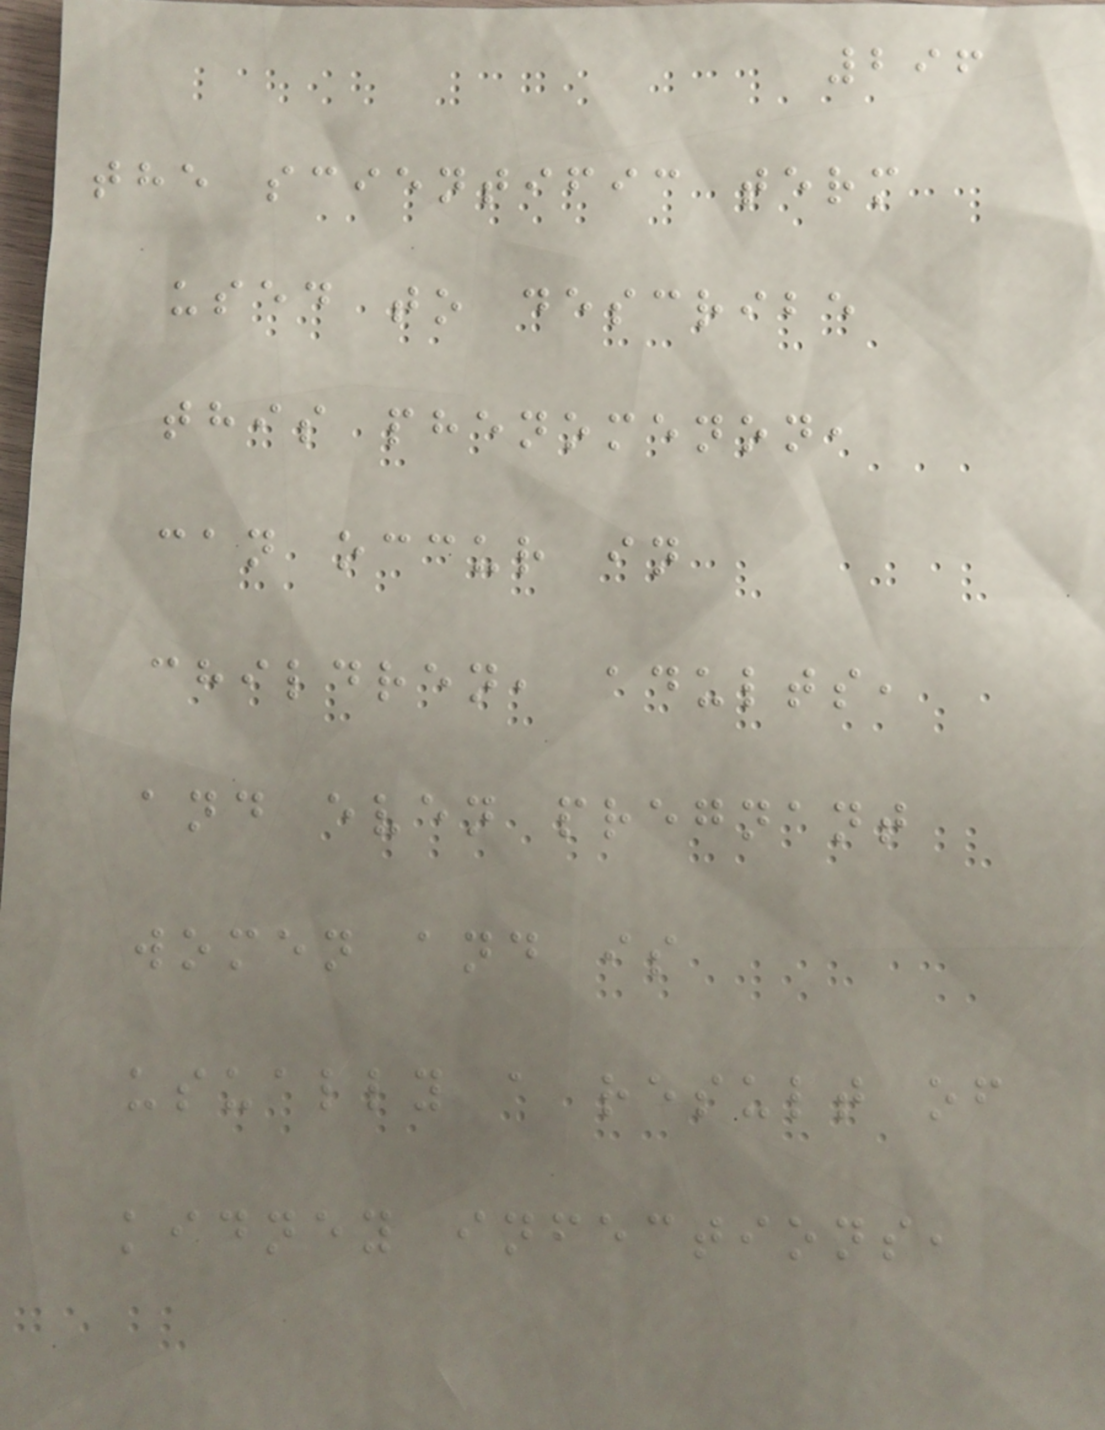296
the scientific term
used to describe
this phenomenon,
can occur in
children, adults,
and even pregnant
women and is
usually a result of
kidney infections,
